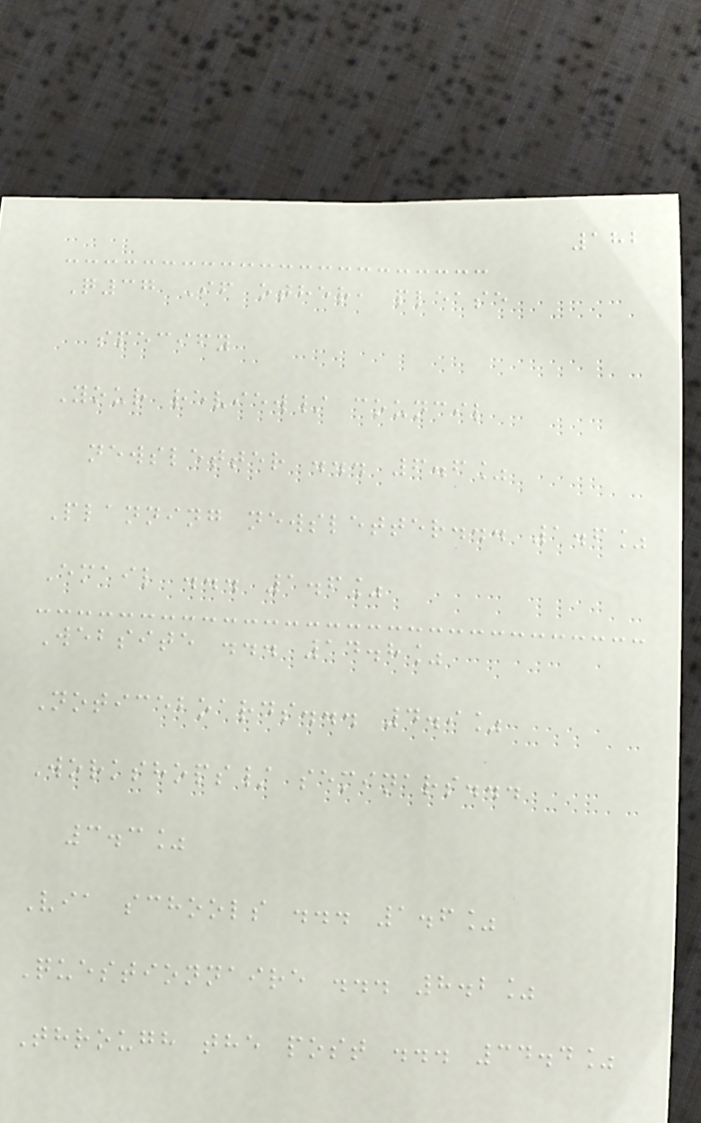182
Q37 If other, please
specify
Your review/ council
newsletter ... 6.6%
Planning newsletter... 1.6%
Email ... 1.6%
Website ... 14.8%
Noticeboards... 4.9%
Workshops/ seminars...
3.3%
Via schools ... 1.6%
Questionnaire ... 8.2%
Through the post ... 34.4%
